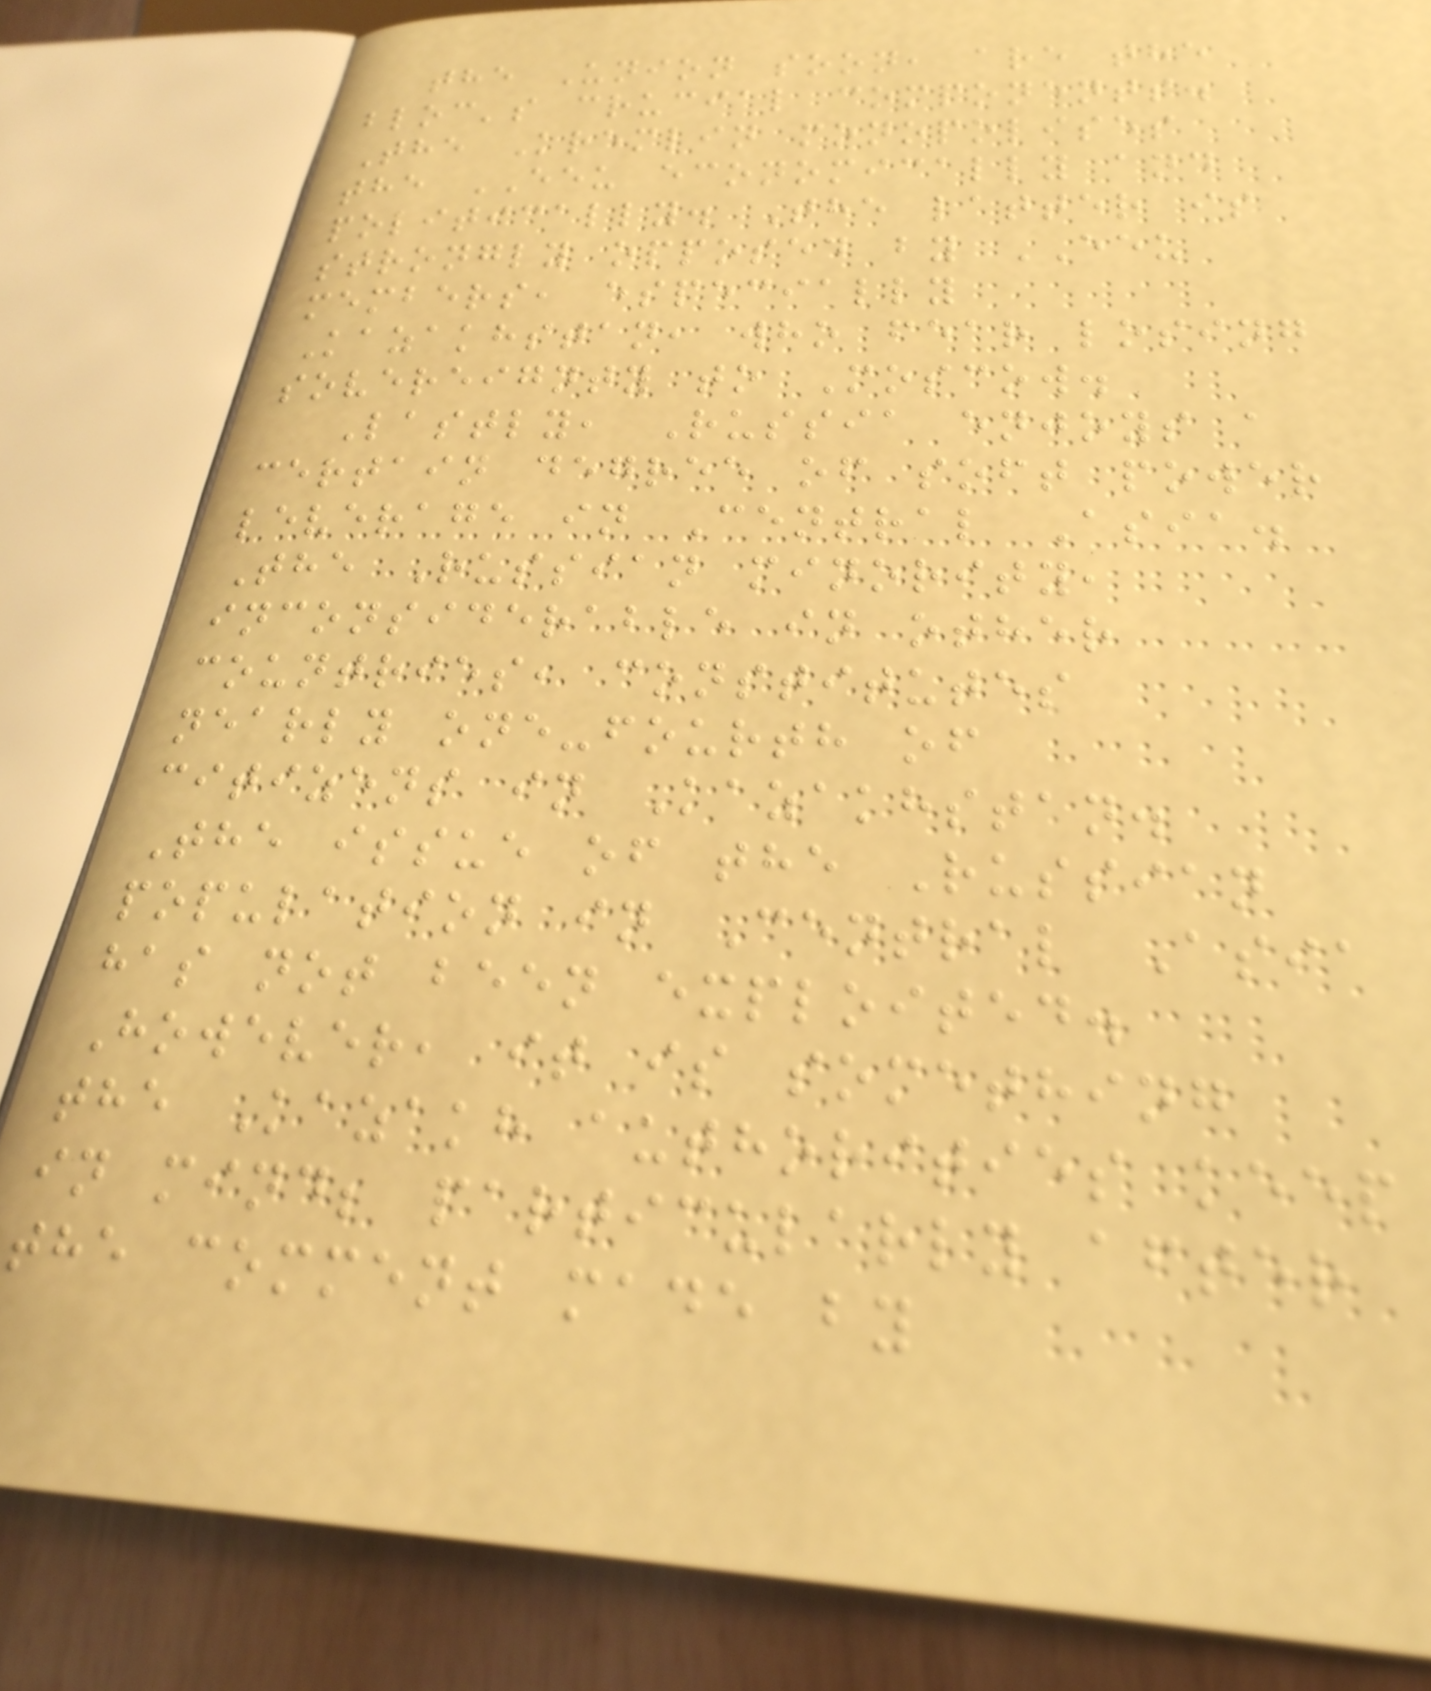the Union soon, are the
bloc's crucial components.
The Kremlin monopolises
the EEU economically and
politically. The latter is
strongly opposed by EEU
members, especially
Kazakhstan, who fear losing
sovereignty to Moscow.
Lastly, Russia enjoys a
certain degree of soft power
leverage in Central Asia.
The Russian minority,
inconsiderable in other
countries, constitutes
nearly one-fourth of
citizens in Kazakhstan.
The issue of the Russian
population in Central Asia
has not been exploited.
However, it is something
the Kazakh authorities keep
in mind; particularly after
the comment made by
